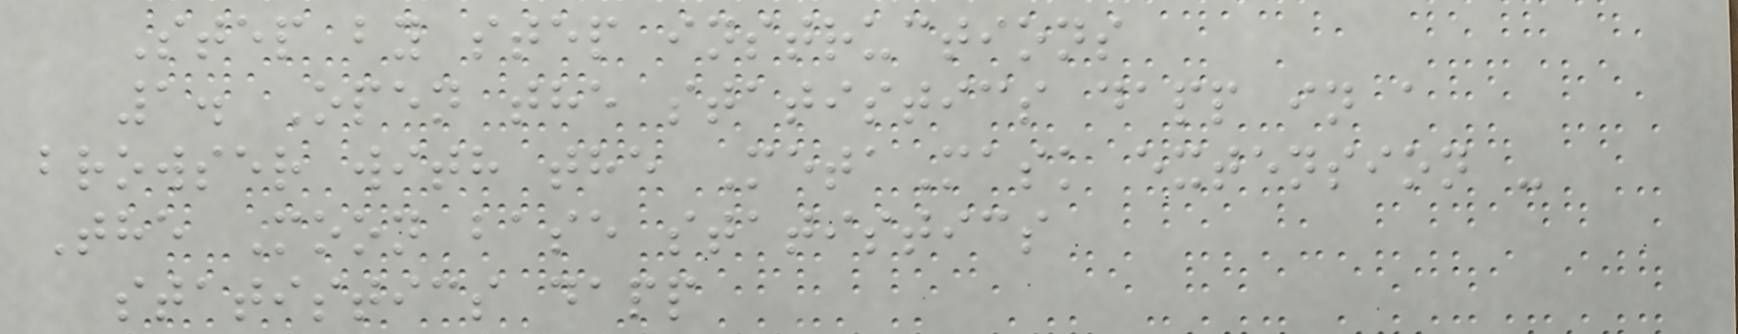Step by step instructions
1. Open the statistics dapp in a
browser with the MetaMask extension -
The Moon base statistics
statistics dapp
